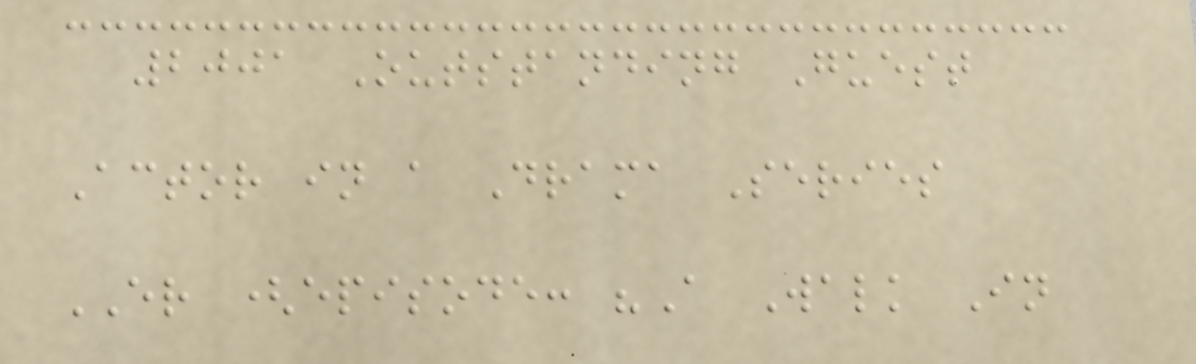2001 Outstanding Guest
Actor in a Drama Series
ER (episode: "A Walk In
